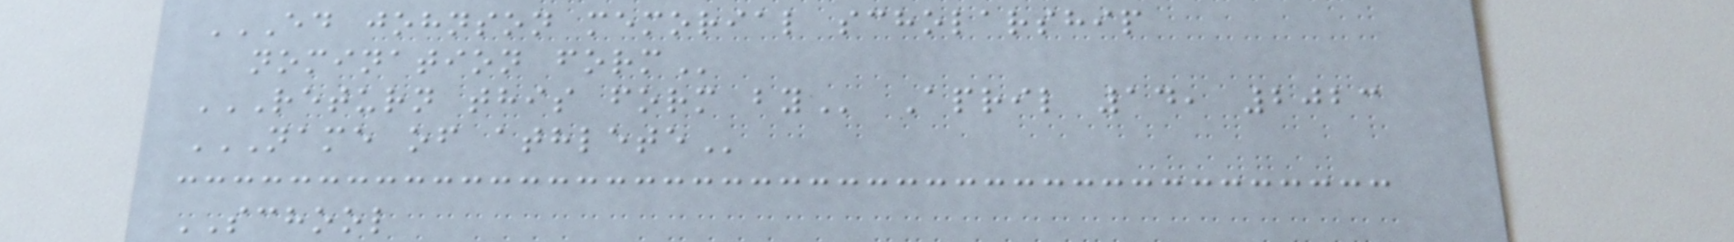ED JOHNSON MEMORIAL SCHOLARSHIP
NOMINATION FORM
RETURN THIS FORM BY April 14, 2023
NAME OF ATHLETE
SCHOOL
